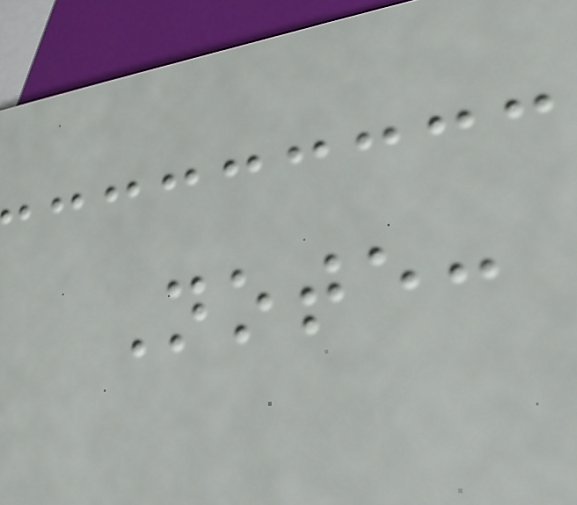Note:
